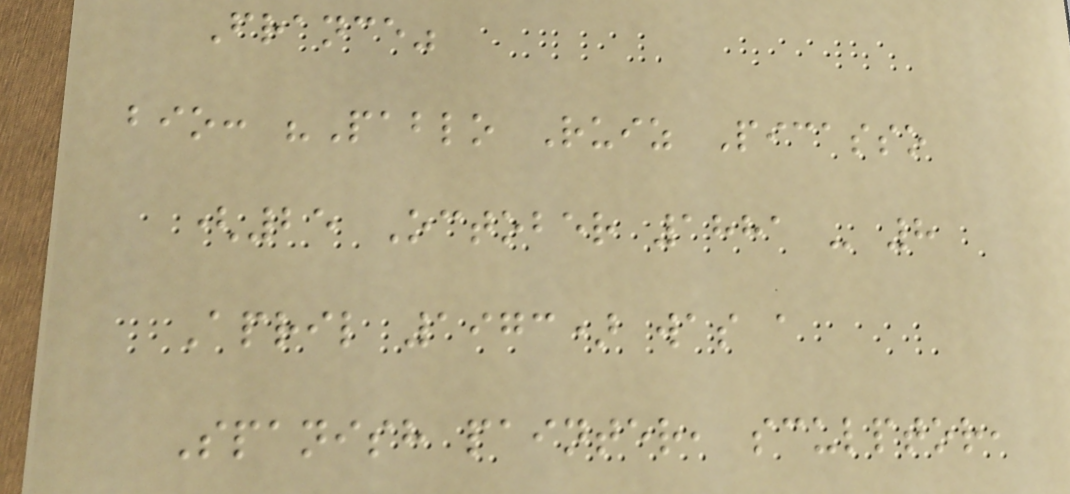France"
bio: "Pablo Ruiz Picasso
(25 October 1881 - 8
April 1973) was a
Spanish painter, sculptor,
